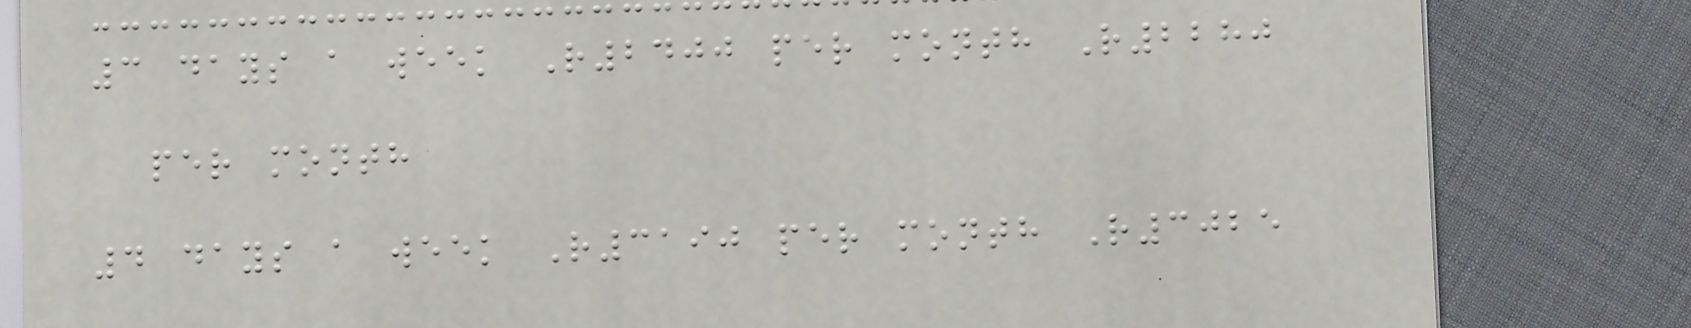3 days a week R2400 per month R2280
per month
4 days a week R3190 per month R3025
